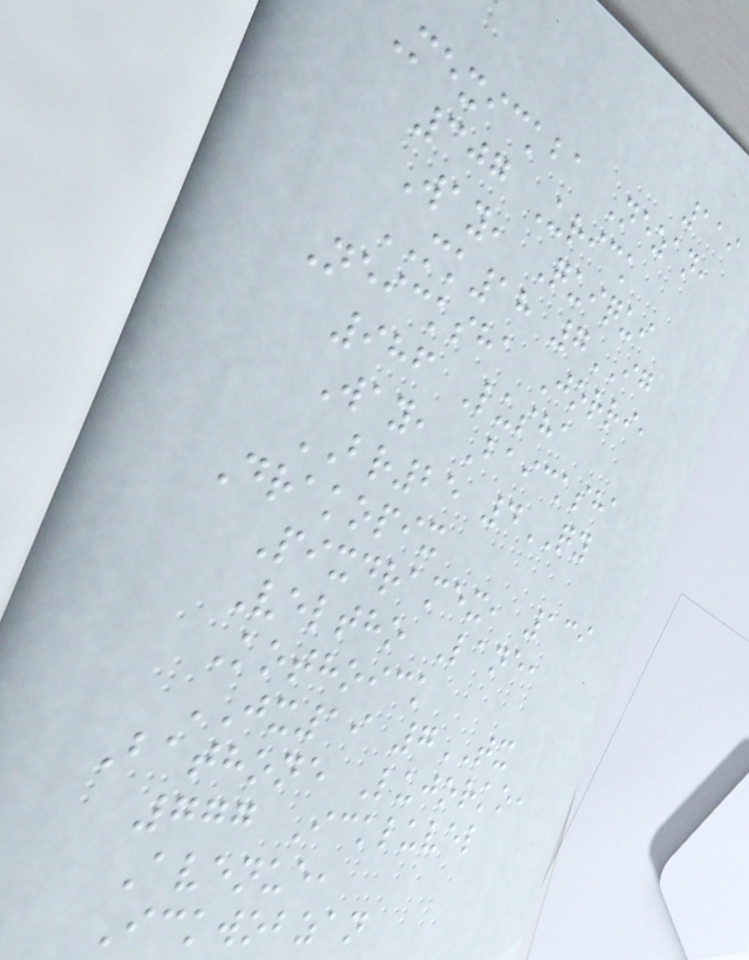119
Mexickba Nezan,
307 Urick
Way, Quiqui
MK18 7IG
Neicksha Jorri,
986 Lusha
Way, Baicksha
BR25 4QY
Drakopix
Pixdramex, 139
Veltho Lane,
Kothoick
JX19 7TX
Bathone Lujorko,
777 Ickluvel
Avenue,
Ickwobzan
